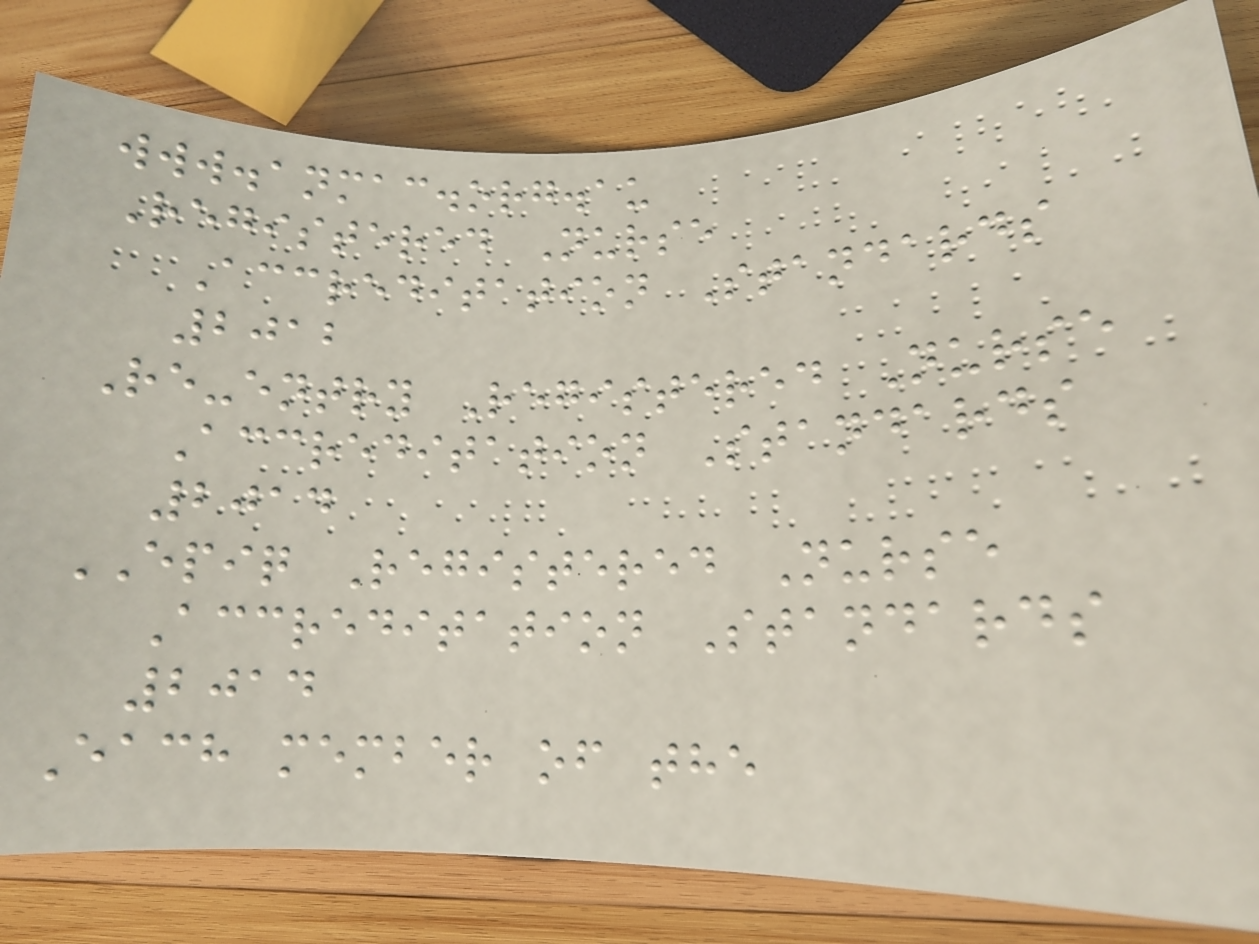www.anmac.org.au
Registered Nurse
Accreditation Standards
2012
Re-entry Registered Nurse
Accreditation Standards
2014
EPIQ Registered Nurse
Accreditation Standards
2014
Each member of the
